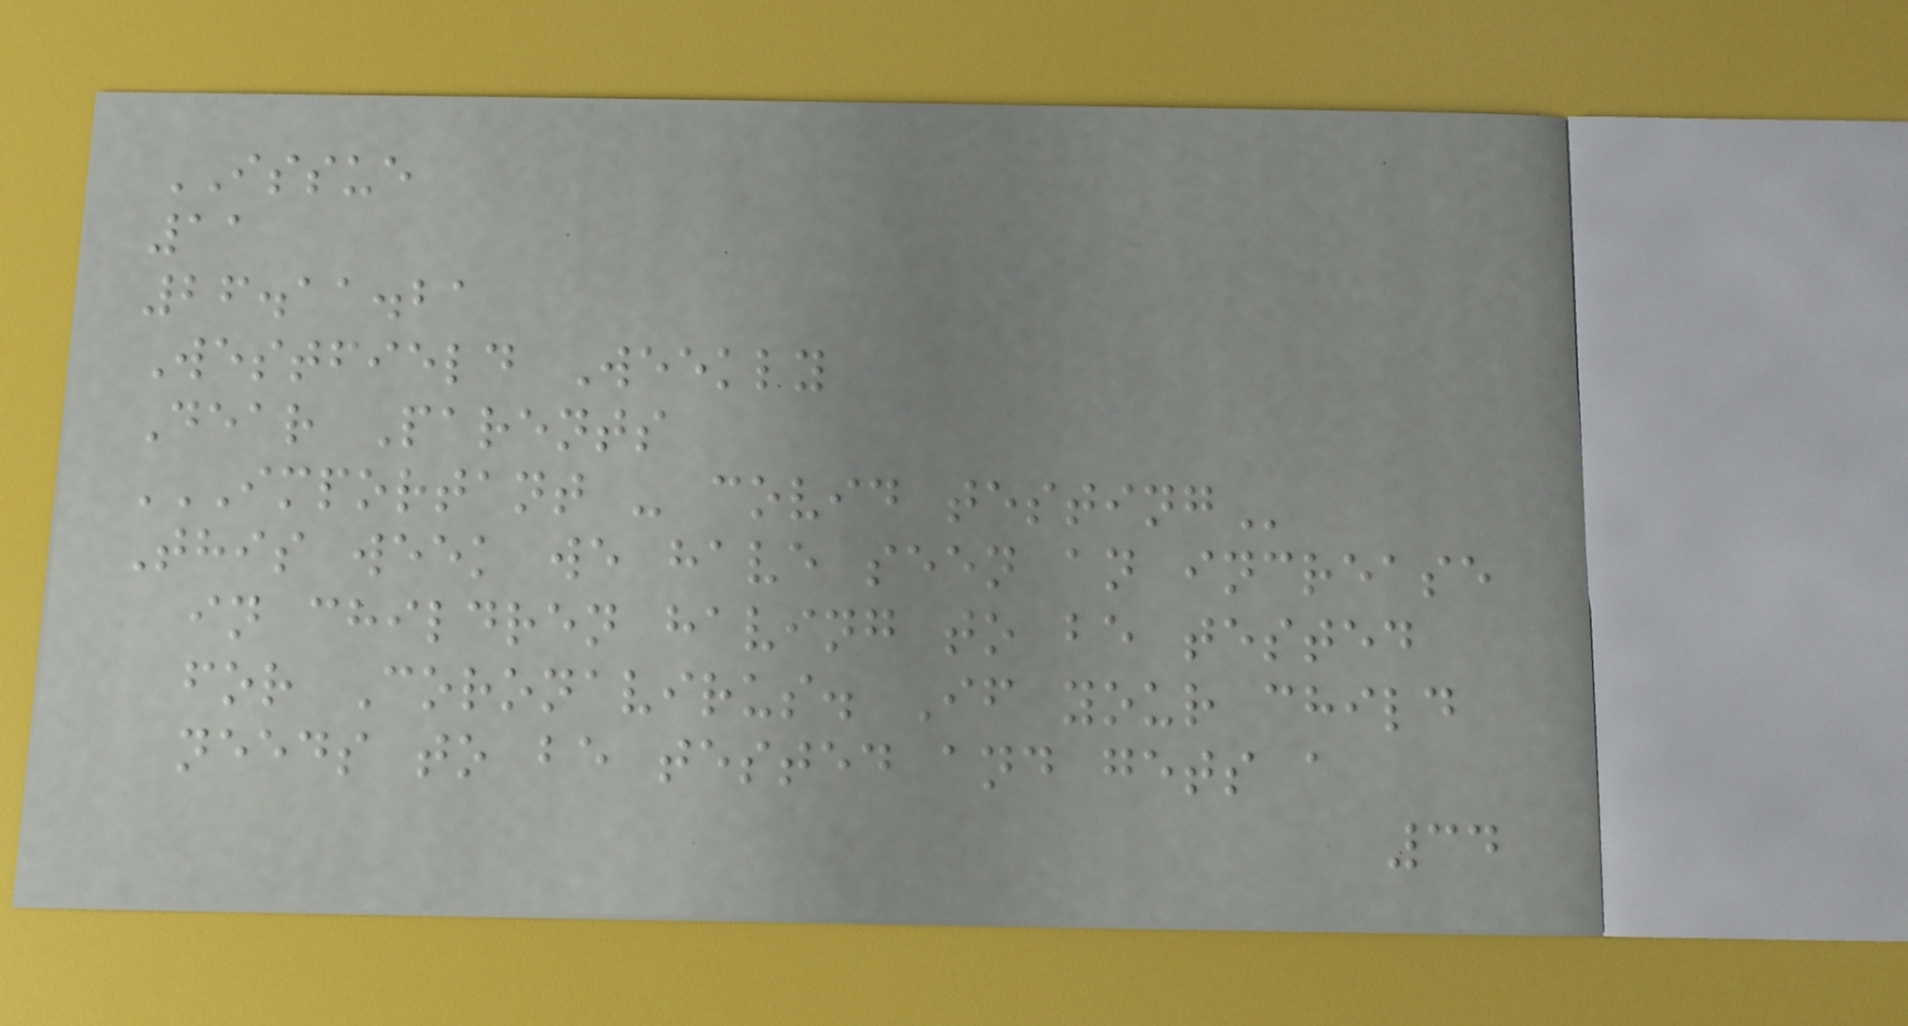ISSUE
11
26.11.21
Westfield Weekly
Dear Parents
IMPORTANT - COVID TESTING
This week we have seen an increase
in children having to be tested
for Coronavirus. If your child
needs to be tested and gets a
34
